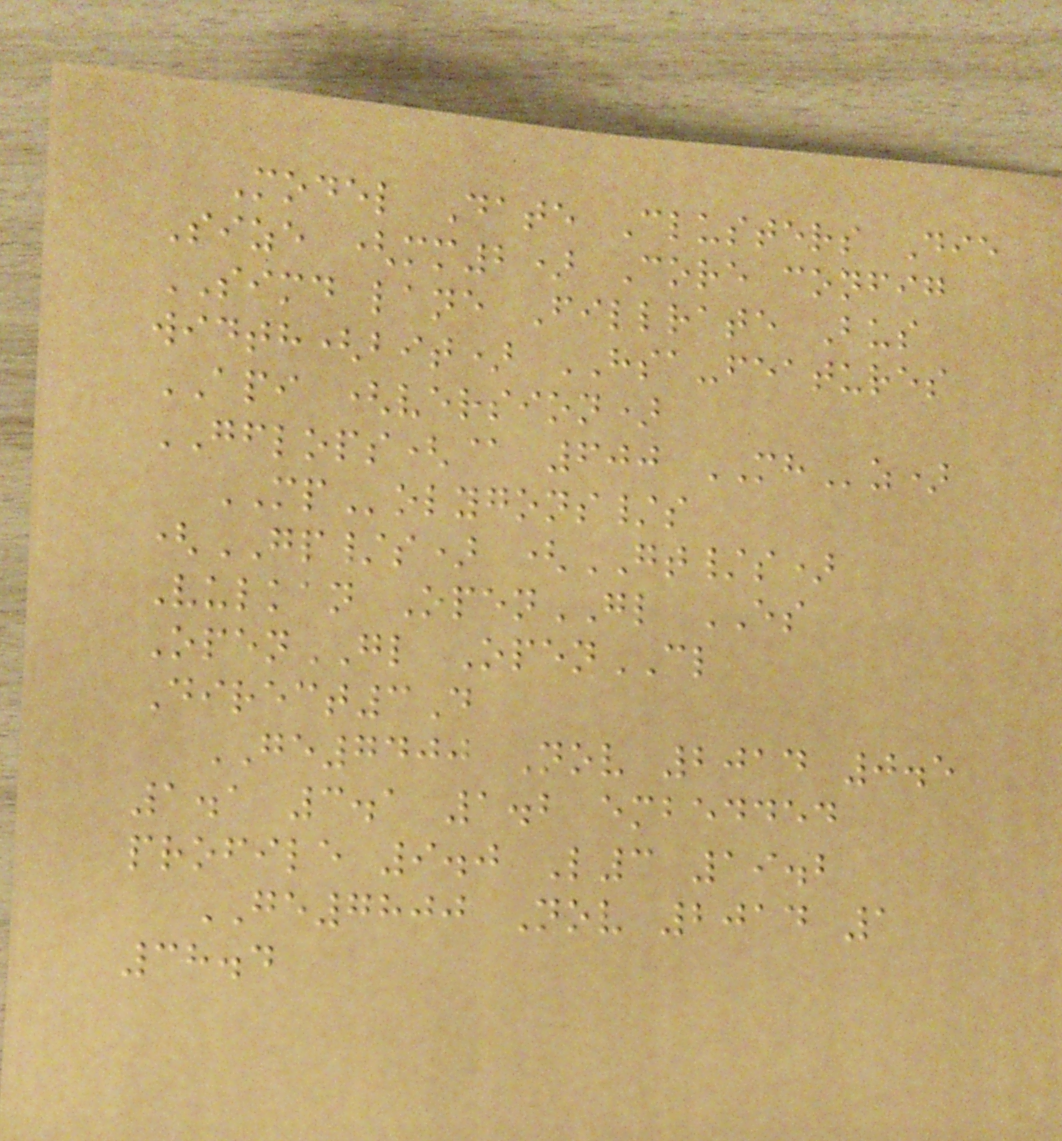Model Date Clusters Die
Size (mm2) Core config
SIMD lane Fillrate Bus
width(bit) HSA-features
API (version)
GFLOPS(@ 600 MHz)
MPolygons/s
(GP/s) (GT/s)
Vulkan OpenGL ES
OpenGL OpenCL
Direct3D
GE7400 Nov 2014 0.5
1.1 3.1 1.2 embedded
profile 9.0 L3 19.2
GE7800 Nov 2014 1
38.4
